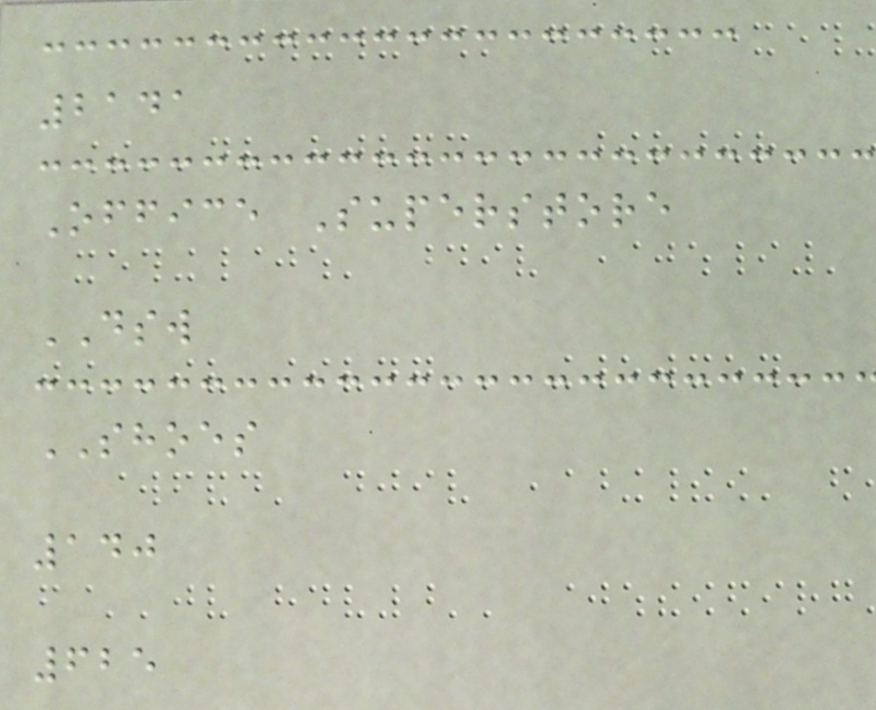2141
Office Superstore
DSW
SHOES
140
625
